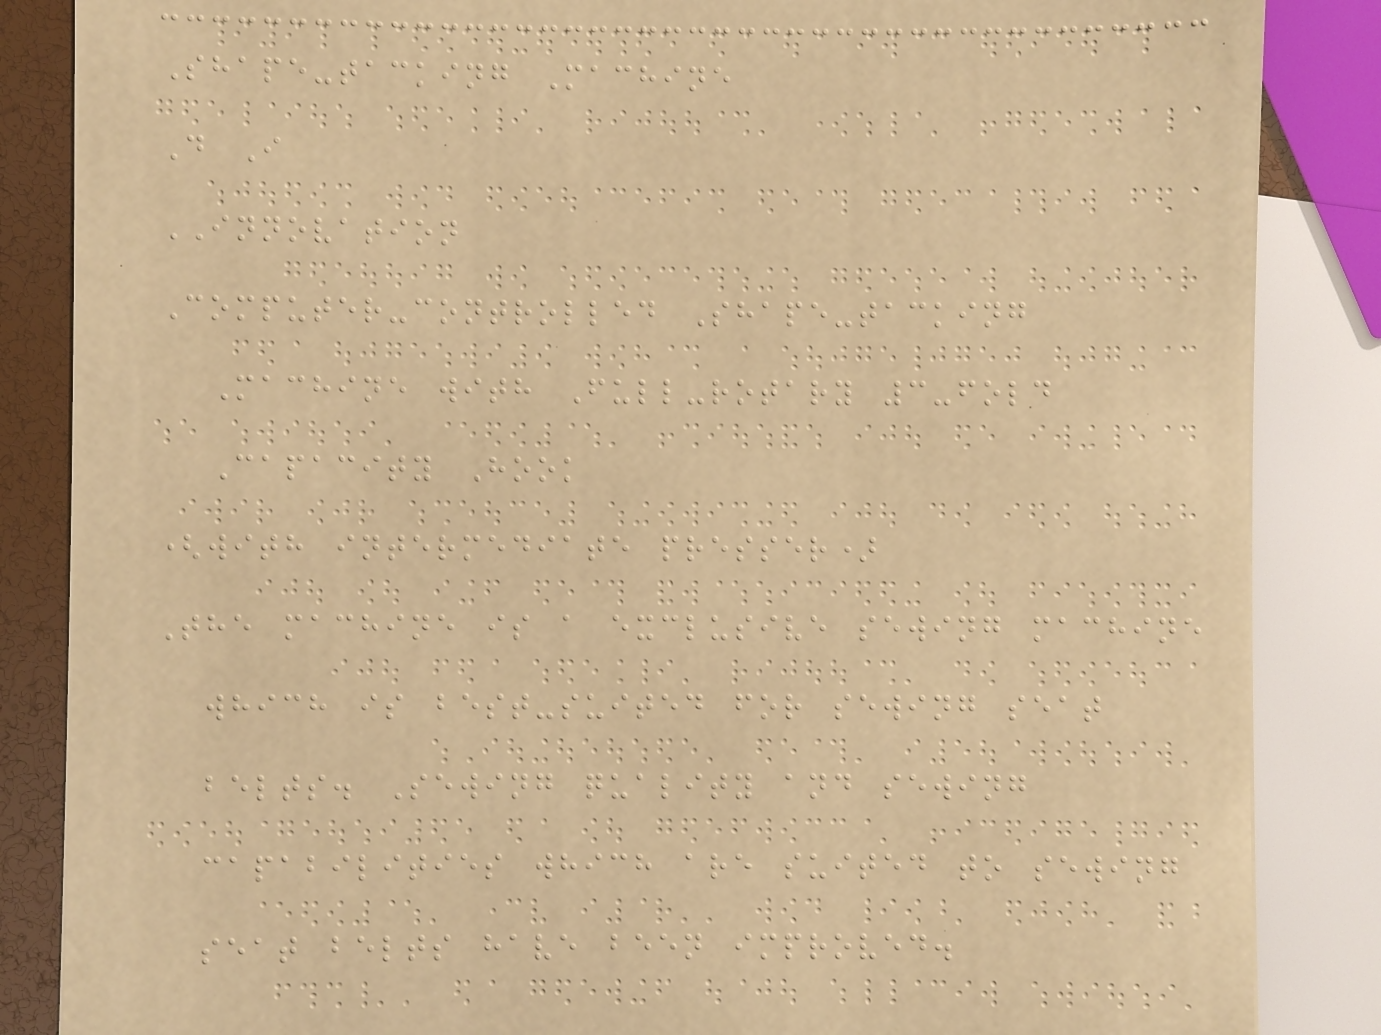Shape-tacking Machine
D I
INNOVATION
Computer-controlled Shape-tacking
Machine with Full-rotary 3-fold
Capacity Hook
(with intermediate presser)
The machine is a exclusive sewing machine
which is best-suited for sewing seat
belts. Sewing quality and sewing
capabilities which are suited to sewing
seat belts have been improved.
